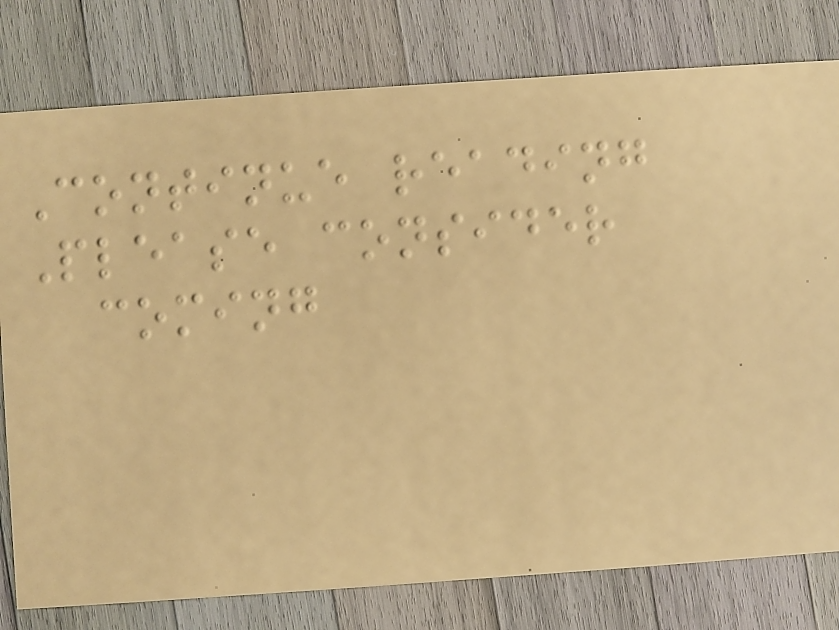Continue reading
Please consider
coming
